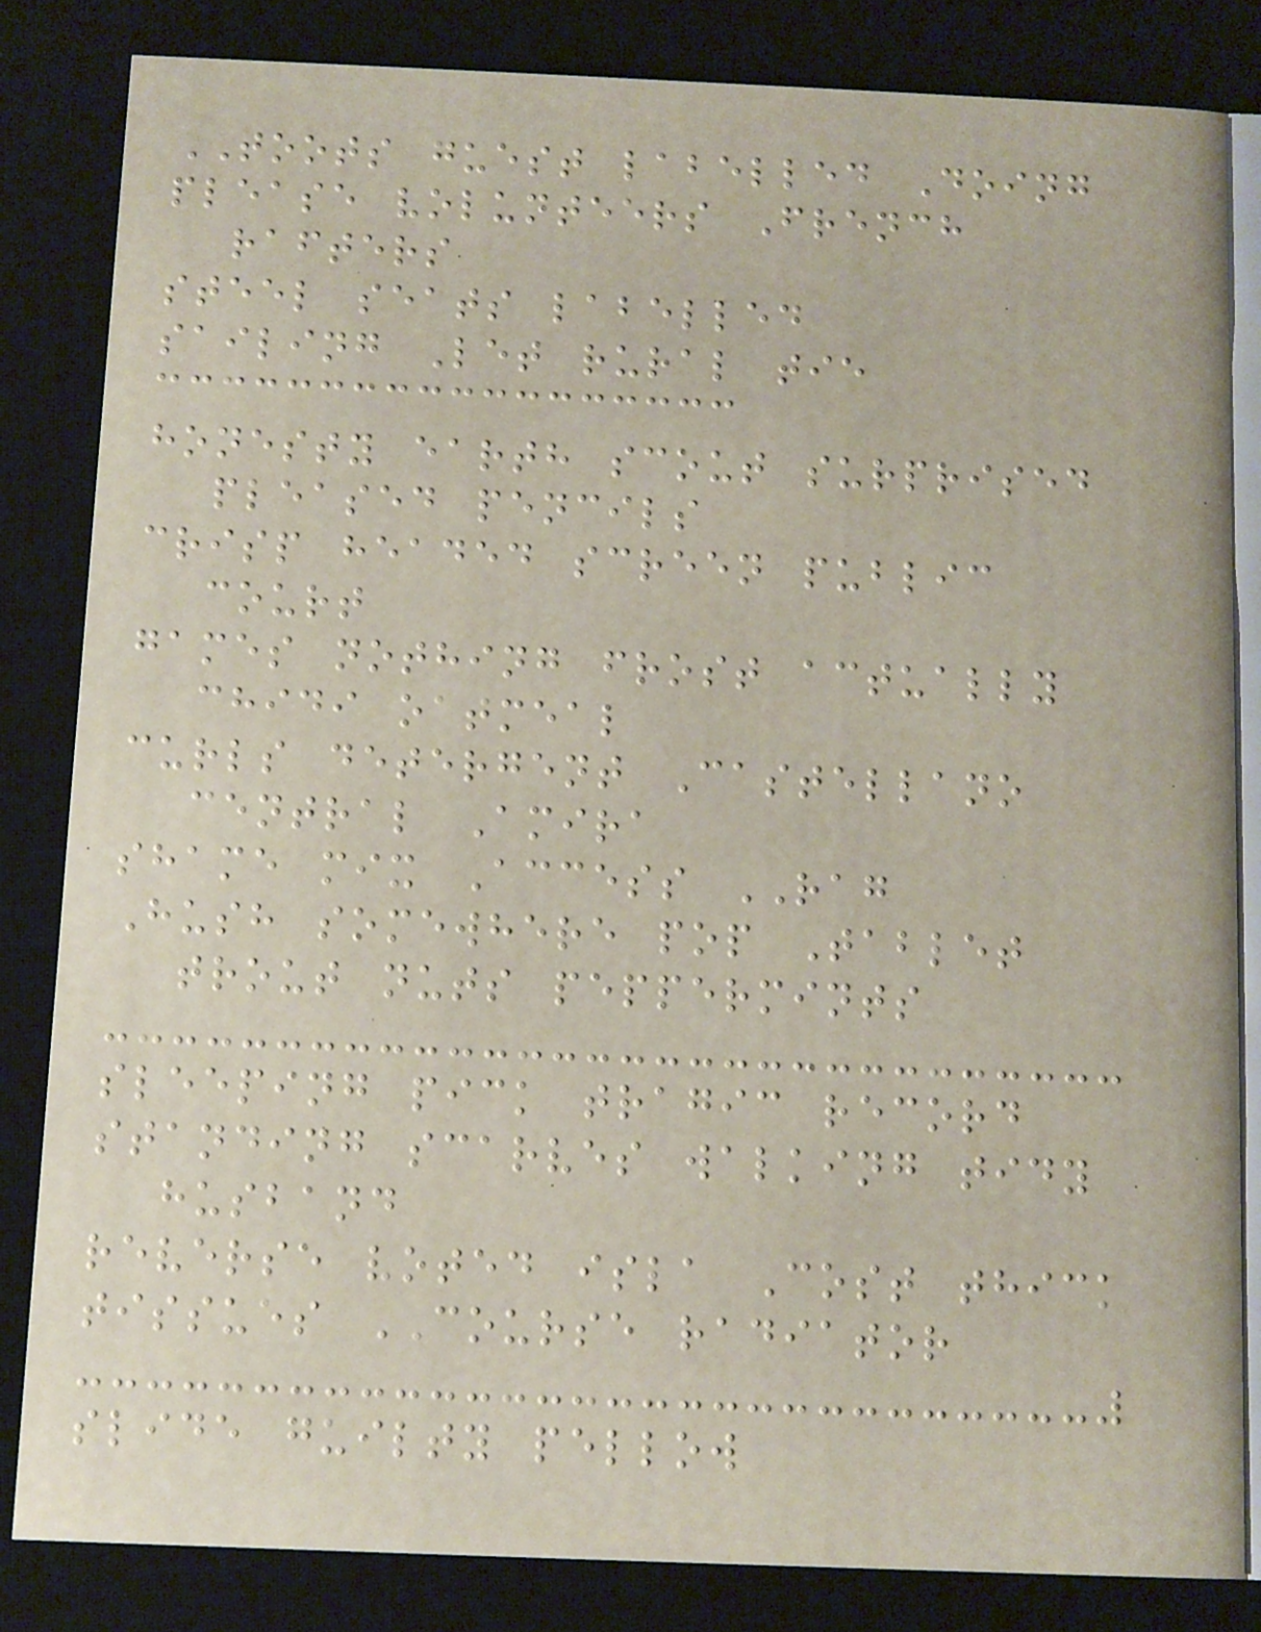TOOTS guest labelled Doing
please volunteers French
rafters
steel seats labelled
sailing Let rural tie
honesty earth scout surprised
pleased pencils
crisp headed screen public
court
games nothing frost actually
chidi oatmeal
curls detergent Castellano
central Amira
shame mix Access RAG
Hush somewhere pop Tablet
trout nuts peppermints
sleeping pick tragic record
standing scarves walking tidy
husband
reverse voted isla Cost thick
tissues COURSE radiator
slide guilty pellow
